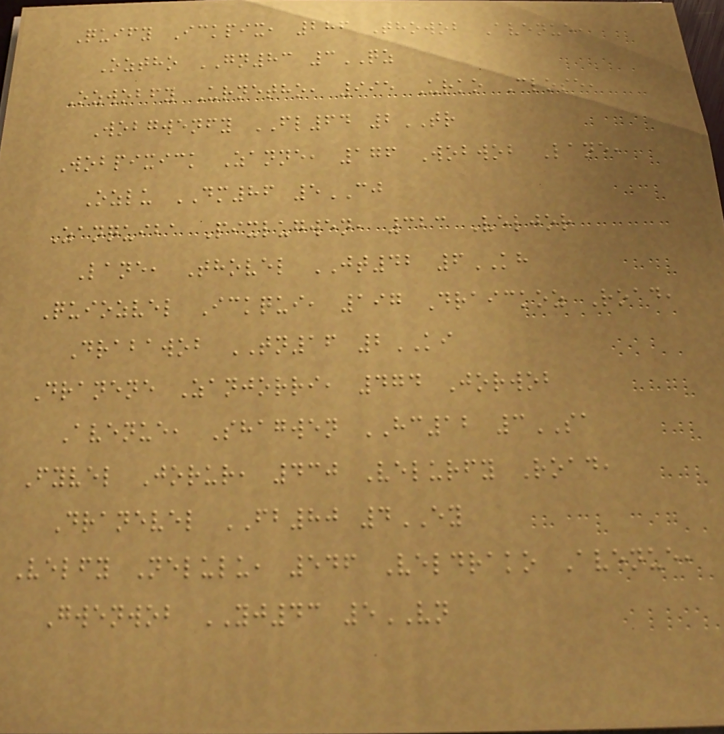Quify Ickpix, 286 Thowob Avenue,
Oztho GN83 3QZ
Ozwobfy Urnetho, 995 Urko Close,
Wobgwenfy FL64 2TR
Wobpixick Zanne, 176 Wobwob Lane,
Ozlu DM86 5CJ
Zanquiba Pixlugwen, 323 Veljor
Lane, Thovel JT42 6KH
Quiozvel Ickqui, 197 Draickoz Road,
Drabawob TN16 2KI
Dranene Zanjorri, 474 Jorwob
Avenue, Shagwen HC12 3SA
Fyvel Jorur, 430 Velurfy Road,
Dranevel FB80 4EY
Velfy Nelulu, 546 Veldrako Avenue,
Gwenwob YJ43 5VN
